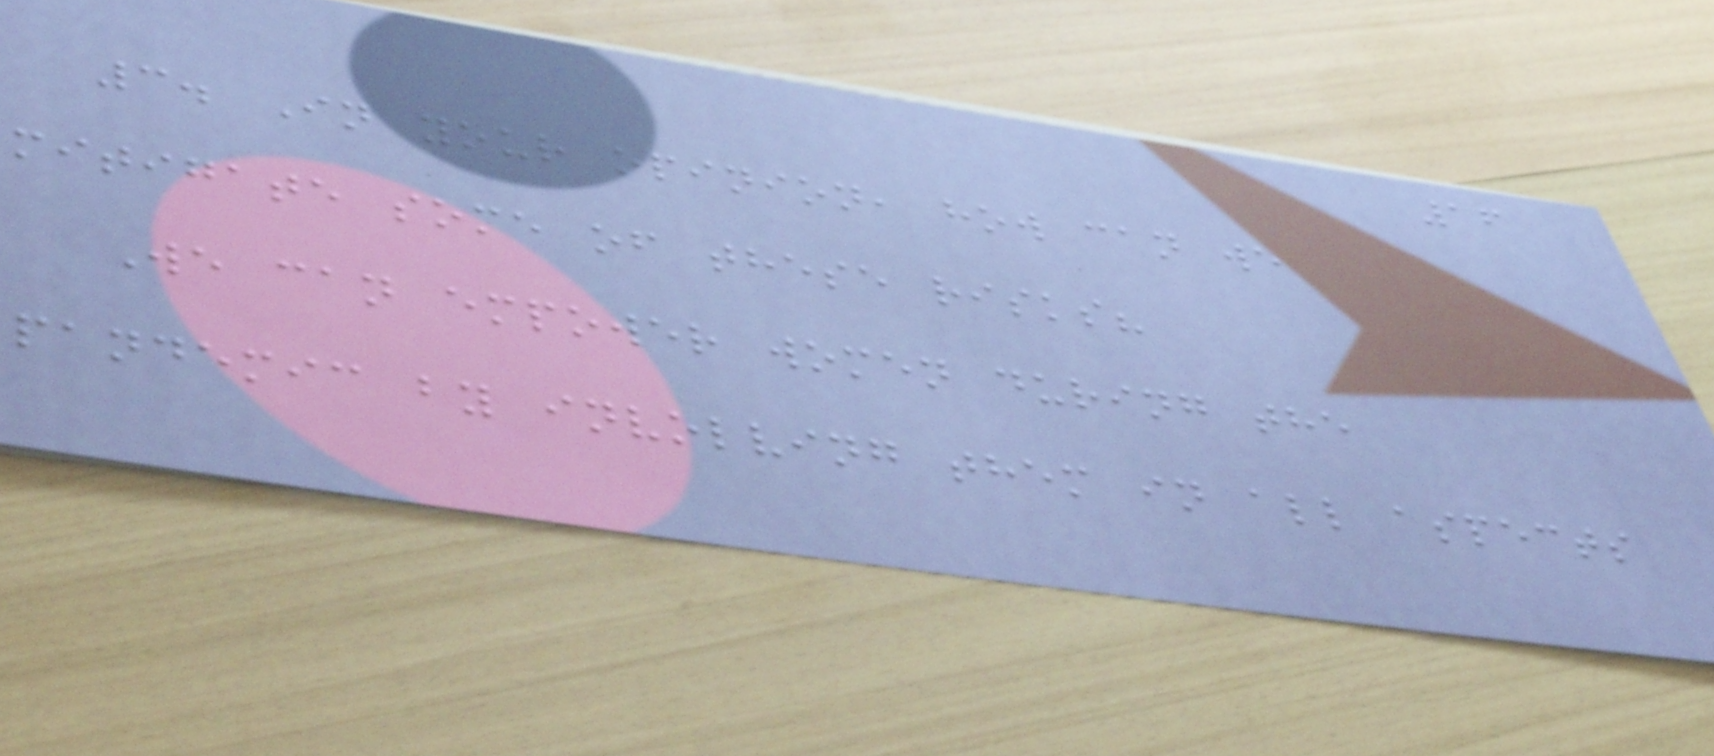16
3. In your opinion, how can we
mitigate some of these risks?
We can empower women during the
pandemic by involving them in all aspects
